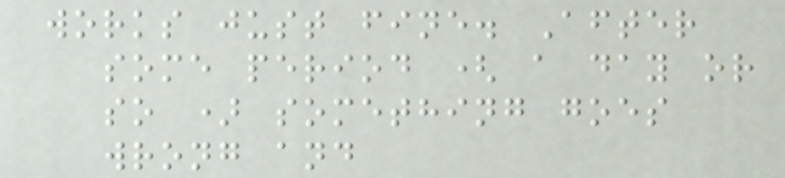works just fine. After
some period ( a day or
so ) something goes
wrong and
